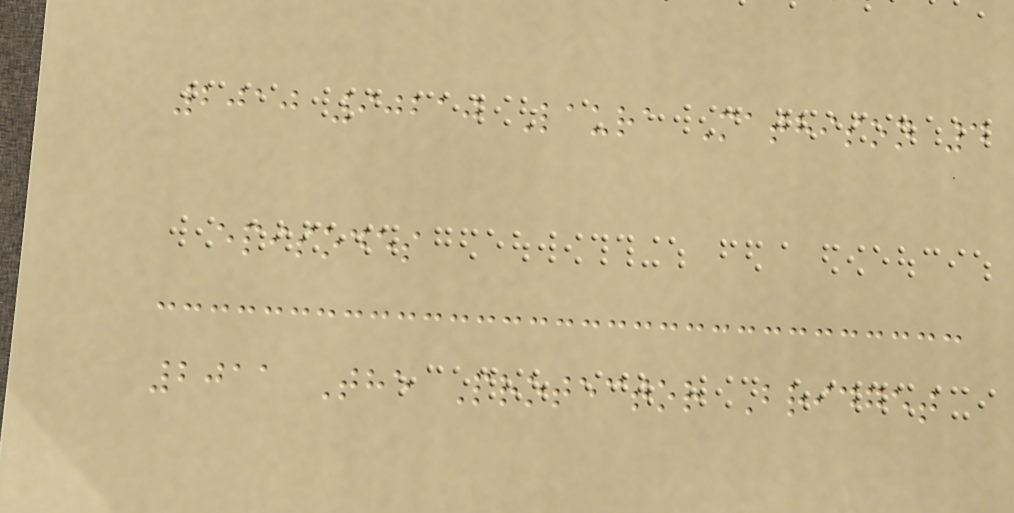2010 90210 Laura Mathison 4
episodes
2011 The Protector Bridget
